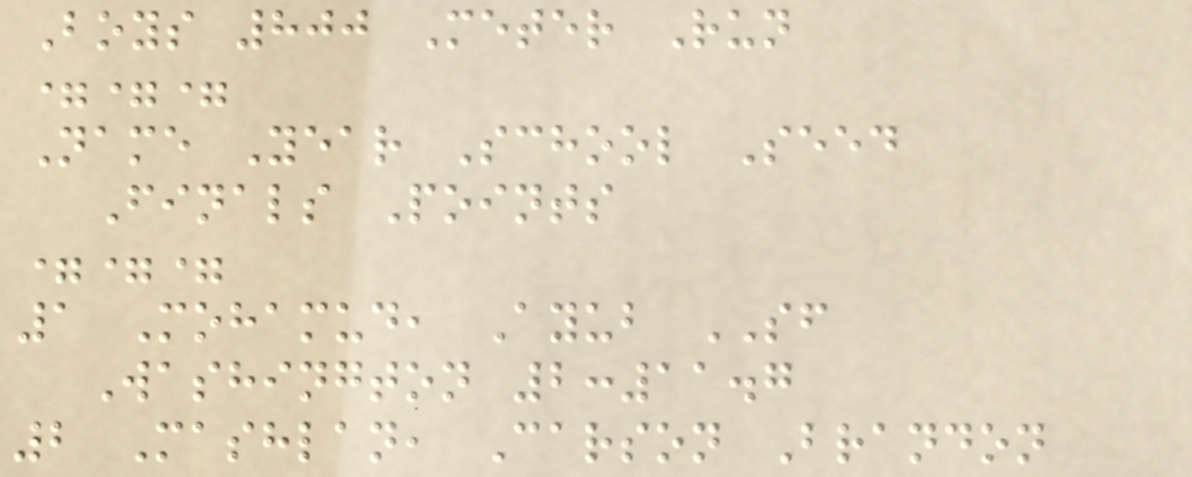Boys 800 Meter Run
===
Name Year School Seed
Finals Points
===
1 Mohamud, Ayub SF
Washington 2:11.7
2 Mashlan, Carson Brandon
